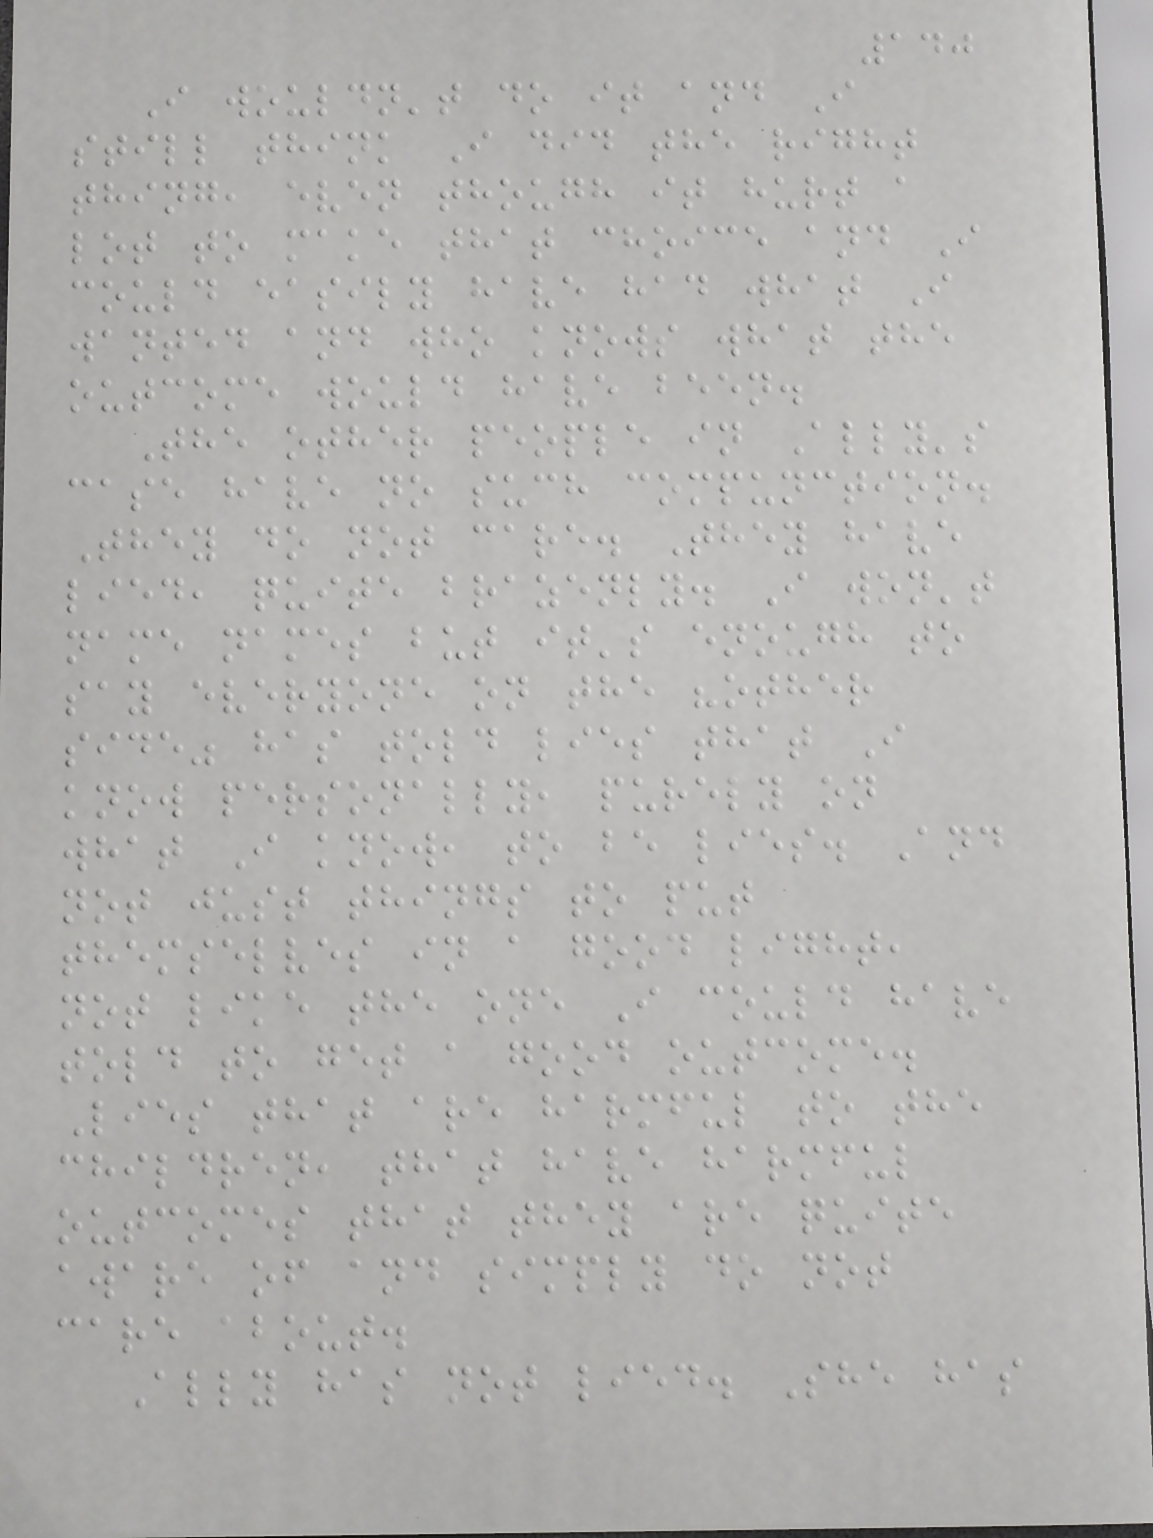140
I wouldn't do it and I
still think I did the right
thing, even though it hurt a
lot to make that choice and I
could easily have had what I
wanted and who knows what the
outcome would have been.
The other people in Ally's
case have no such compunction.
They do not care. They have
lied, quite brazenly. I won't
name names but it's enough to
say everyone on the "other
side" has told lies that I
know personally, purely on
what I know, to be lies. And
not just things to put
themselves in a good light,
not like the one I could have
told to get a good outcome.
Lies that are harmful to the
children, that have harmful
outcomes that they are quite
aware of and simply do not
care about.
Ally has not lied. She has
